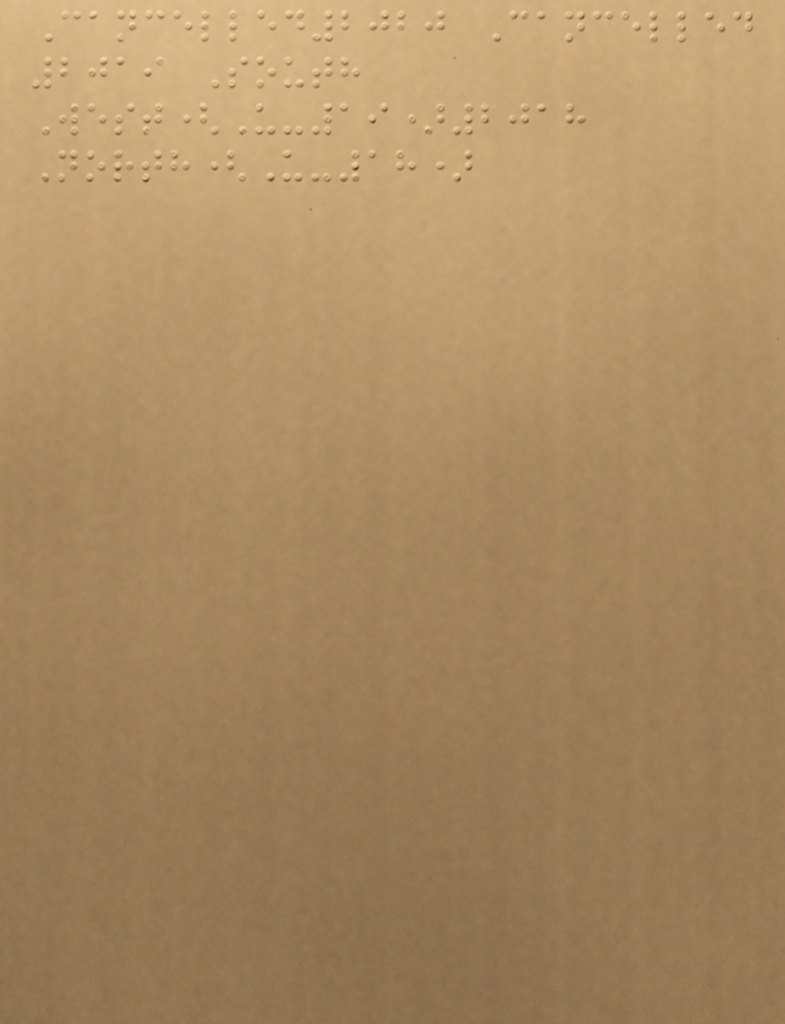Cancelled2020 Cancelled
2019 South
West(U-19)2018
North(U-18)
